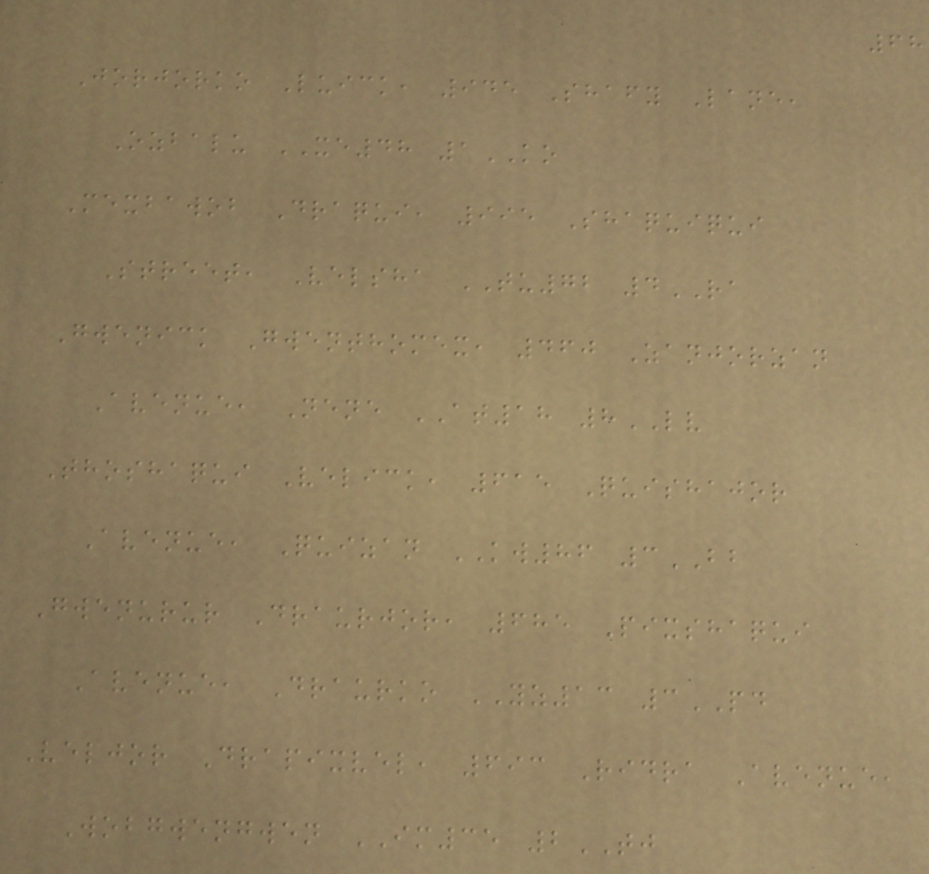68
Jorjorko Luick, 945 Shafy Lane,
Ozbalu XE48 1KO
Mexbawob Draqui, 995 Shaquiqui
Street, Velsha TU72 4RA
Gwenick Gwenthomex, 460 Zanjorzan
Avenue, Nene AT18 8LV
Thoshaqui Velick, 615 Quishajor
Avenue, Quizan KW86 3BB
Gwenurur Draurjor, 685 Pixshaqui
Avenue, Draurko YZ13 3PD
Veljor Drapixvel, 693 Ridra Avenue,
Wobgwengwen IM35 2TJ
